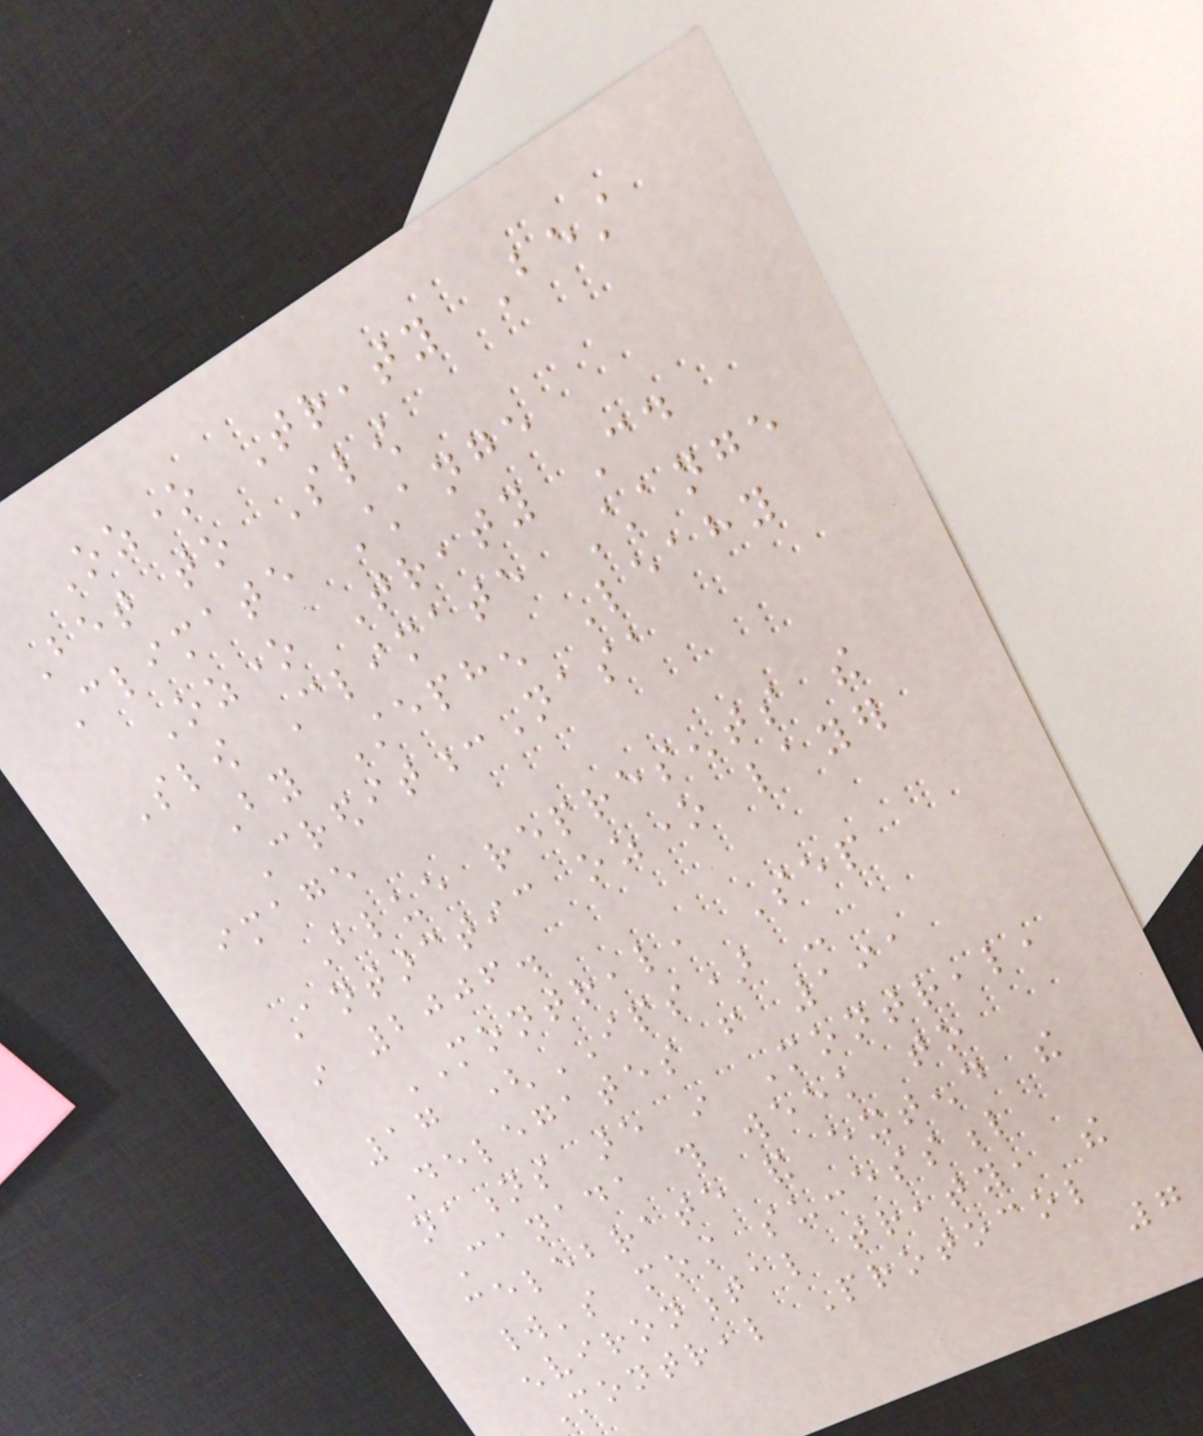Ozone Treaty Best
Bet to Slow
Climate Change
Ozone Treaty Could
Slow Climate Change
By Stephen Leahy
Credit:Nasa
image
Blue represents the
Antarctic ozone layer
in 2006.
MONTREAL, Sep
17 (IPS) -
Delegates from 191
nations are in Montreal,
Canada this week to
celebrate and extend the
world's most successful
environmental treaty, the
Montreal Protocol
7
